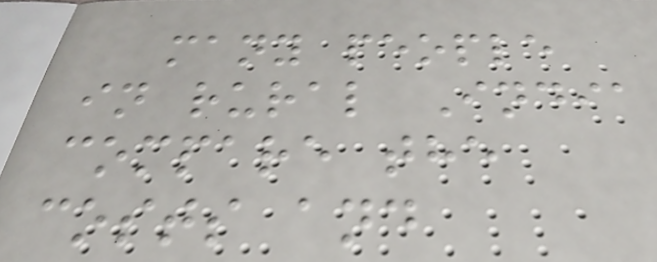many people
in rural India
compare the
costs and
